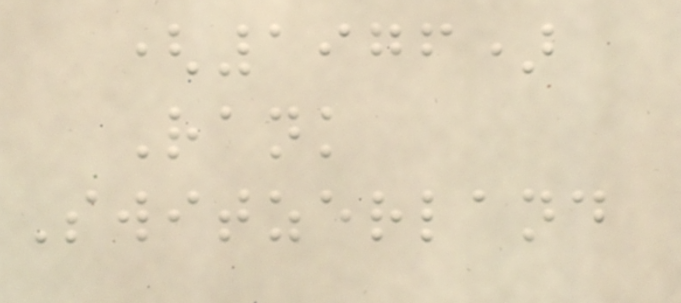(1976)
Rank
Switzerland
